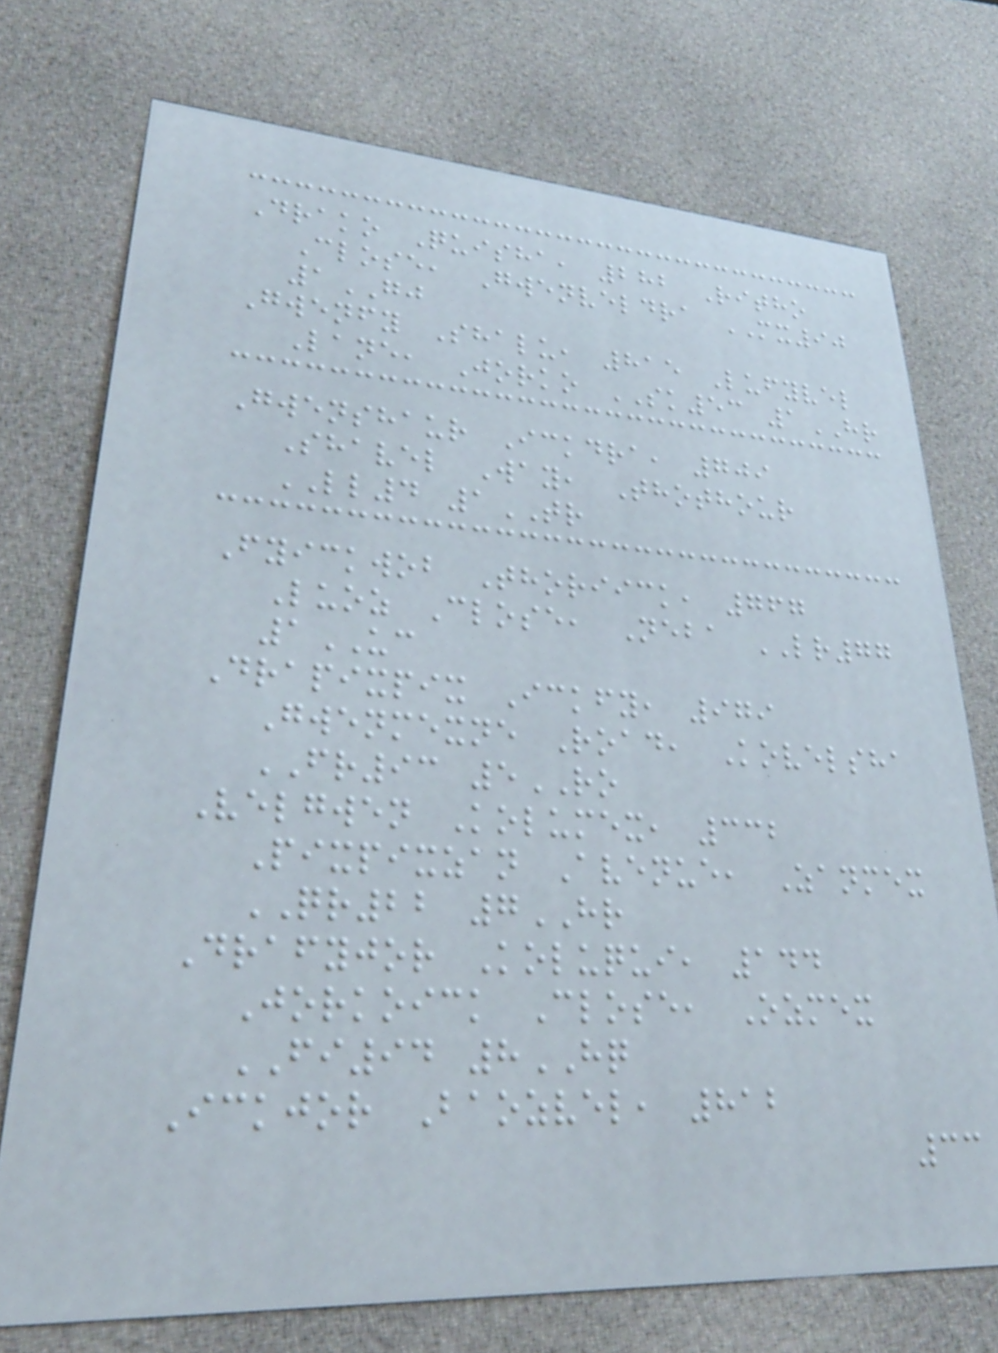Drako Quisha, 282 Ritho
Close, Gwenveldra MX90
1GJ
Gwenfy Shalu, 815 Lufyvel
Lane, Jorko SK53 1HR
Gwenshaur Ickdra, 709
Shavel Way, Thothour
LL4 1TR
Fyickwob Thoriick, 767
Luoz Close, Neba LR77
1UC
Drapixpix Ickfy, 979
Gwenmexne Road, Kovelsha
FR93 5RO
Velgwen Kolumex, 332
Pixpixzan Avenue, Zanmex
QR22 7HR
Drafyjor Koluqui, 144
Jorkoick Close, Ozmex
FI94 8HQ
Ickjor Baozvel, 812
33
